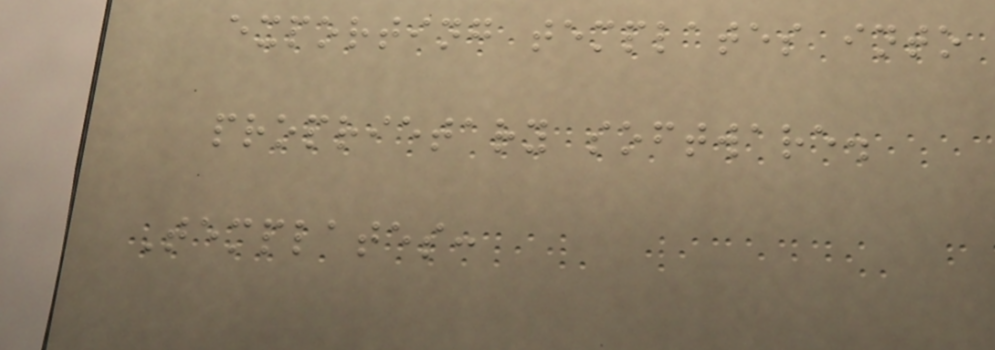exporting templates into
proprietary software.
Templates:
